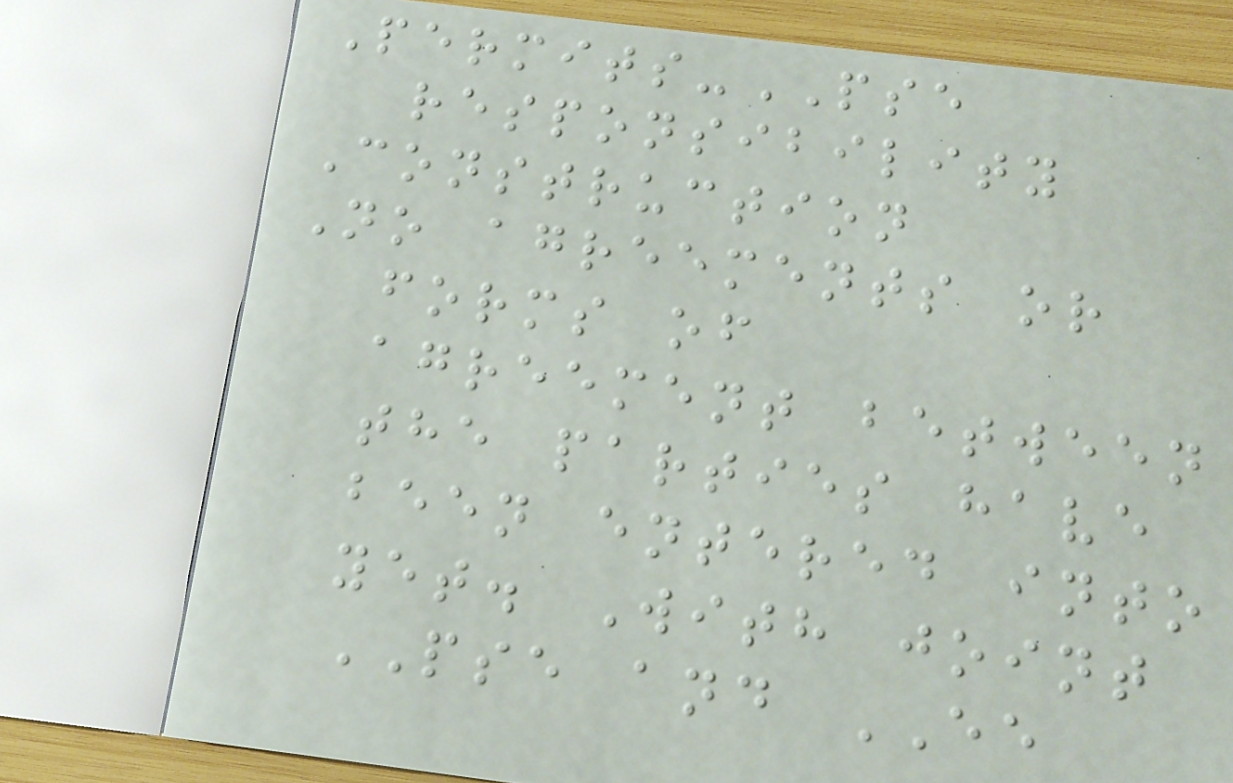Permits-PSE
responsibility
Construction
No agreements or
forms of
agreement between
the parties have
been entered into
yet. With joint
PSE and EE
